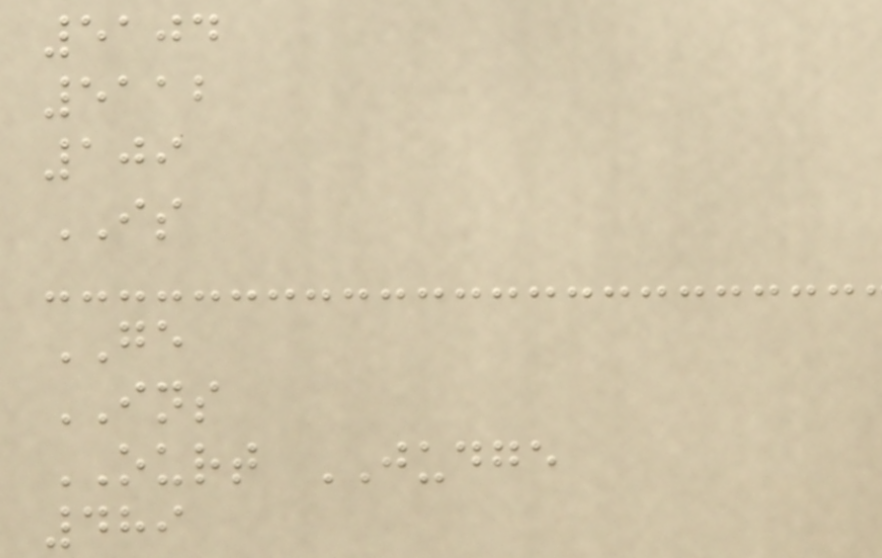5104
5112
109
IS
GE
INS
OURT JUDGE
489
